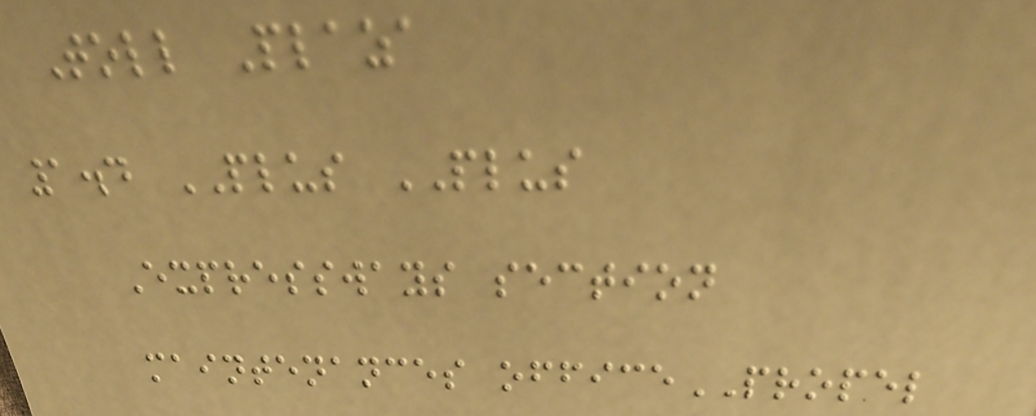Toll Plaza
1.4 PLUS PLUS
Expressways section
maintenances officePROPEL
